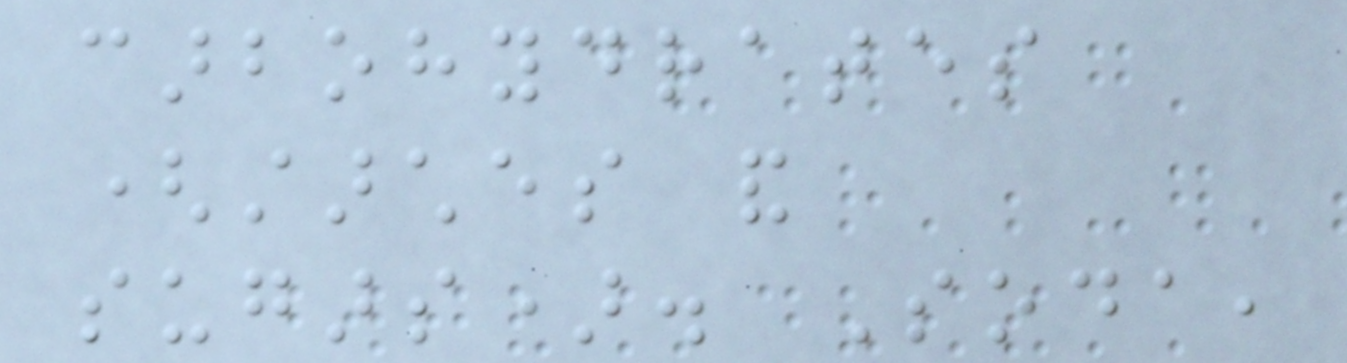carbohydrates
(starches and
sugars). Soda,
